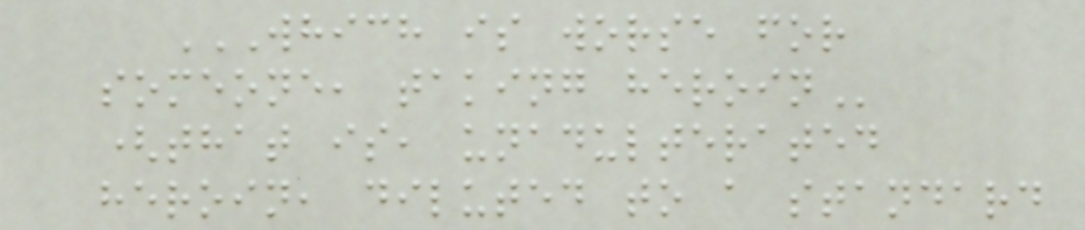WHICH IS WORSE FOR
SOMEONE, TAKING HEROIN
(that is, unadulterated
heroin, diluted to a standard
